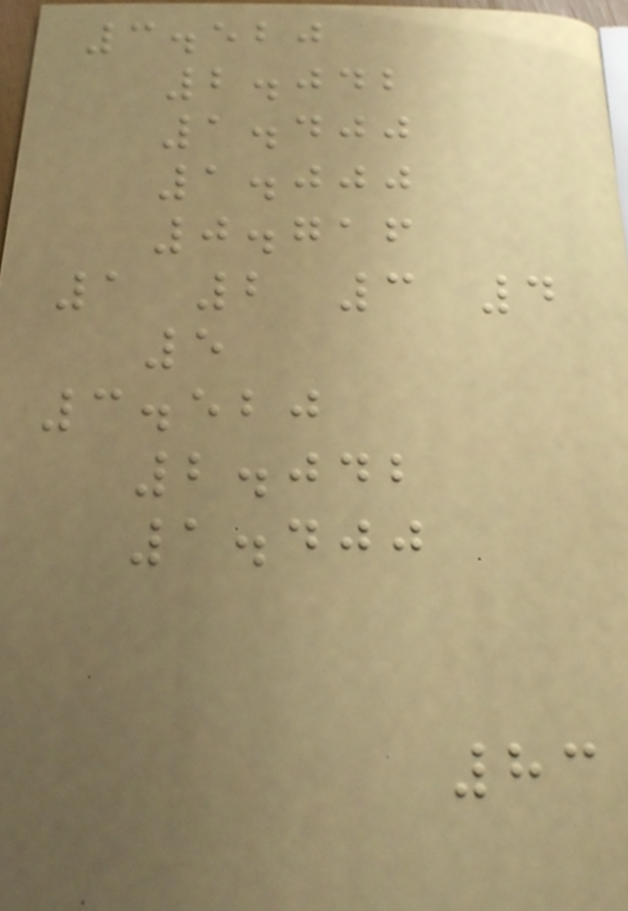3.520
2.042
1.400
1.000
0.716
1 2 3 4
5
3.520
2.042
1.400
83
